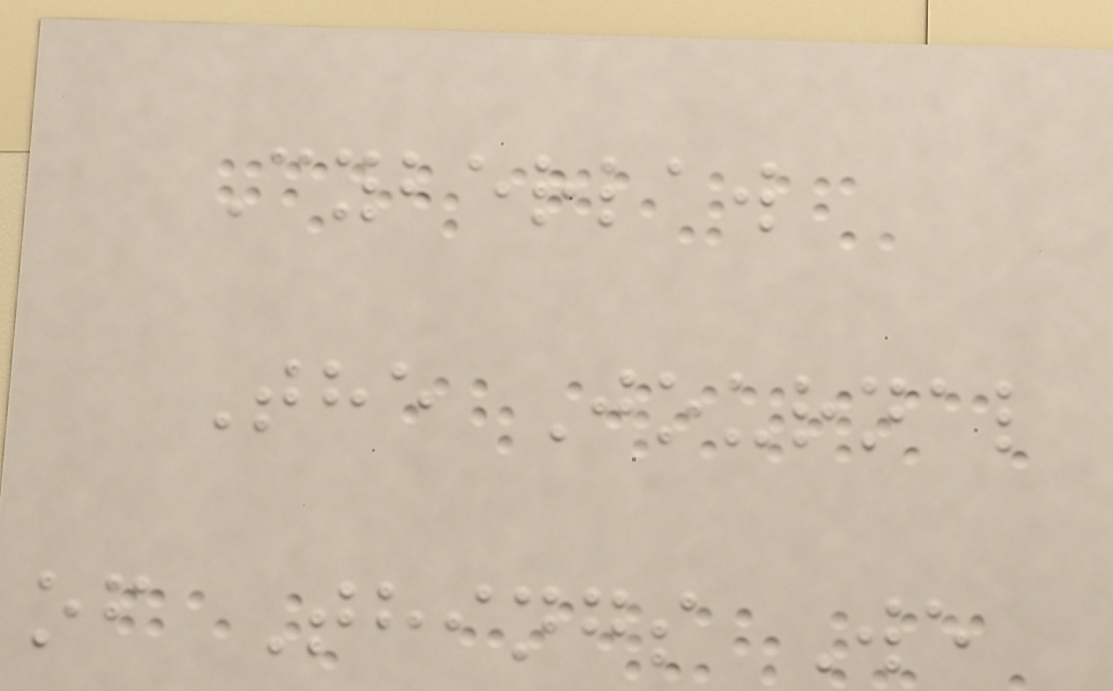Cyberlaw
The Journal
of Things We
